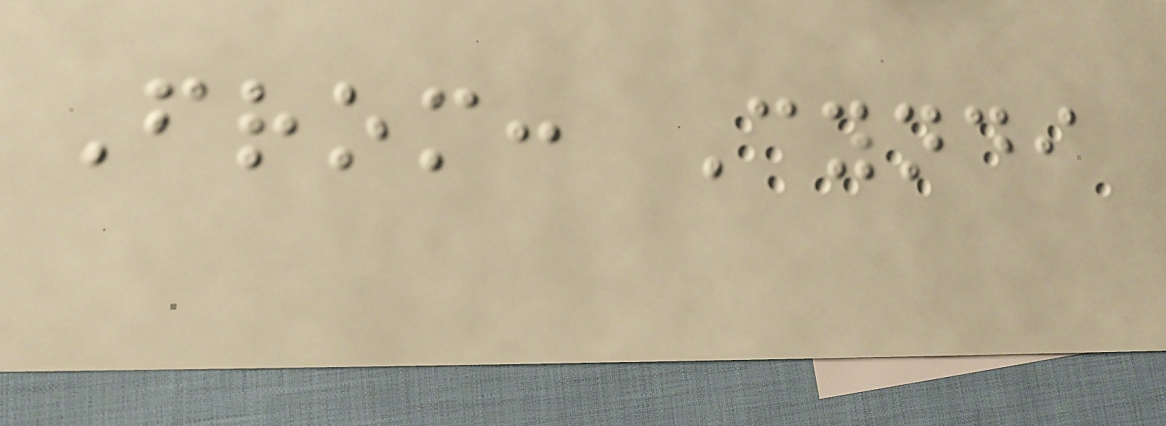From: Cyndi
